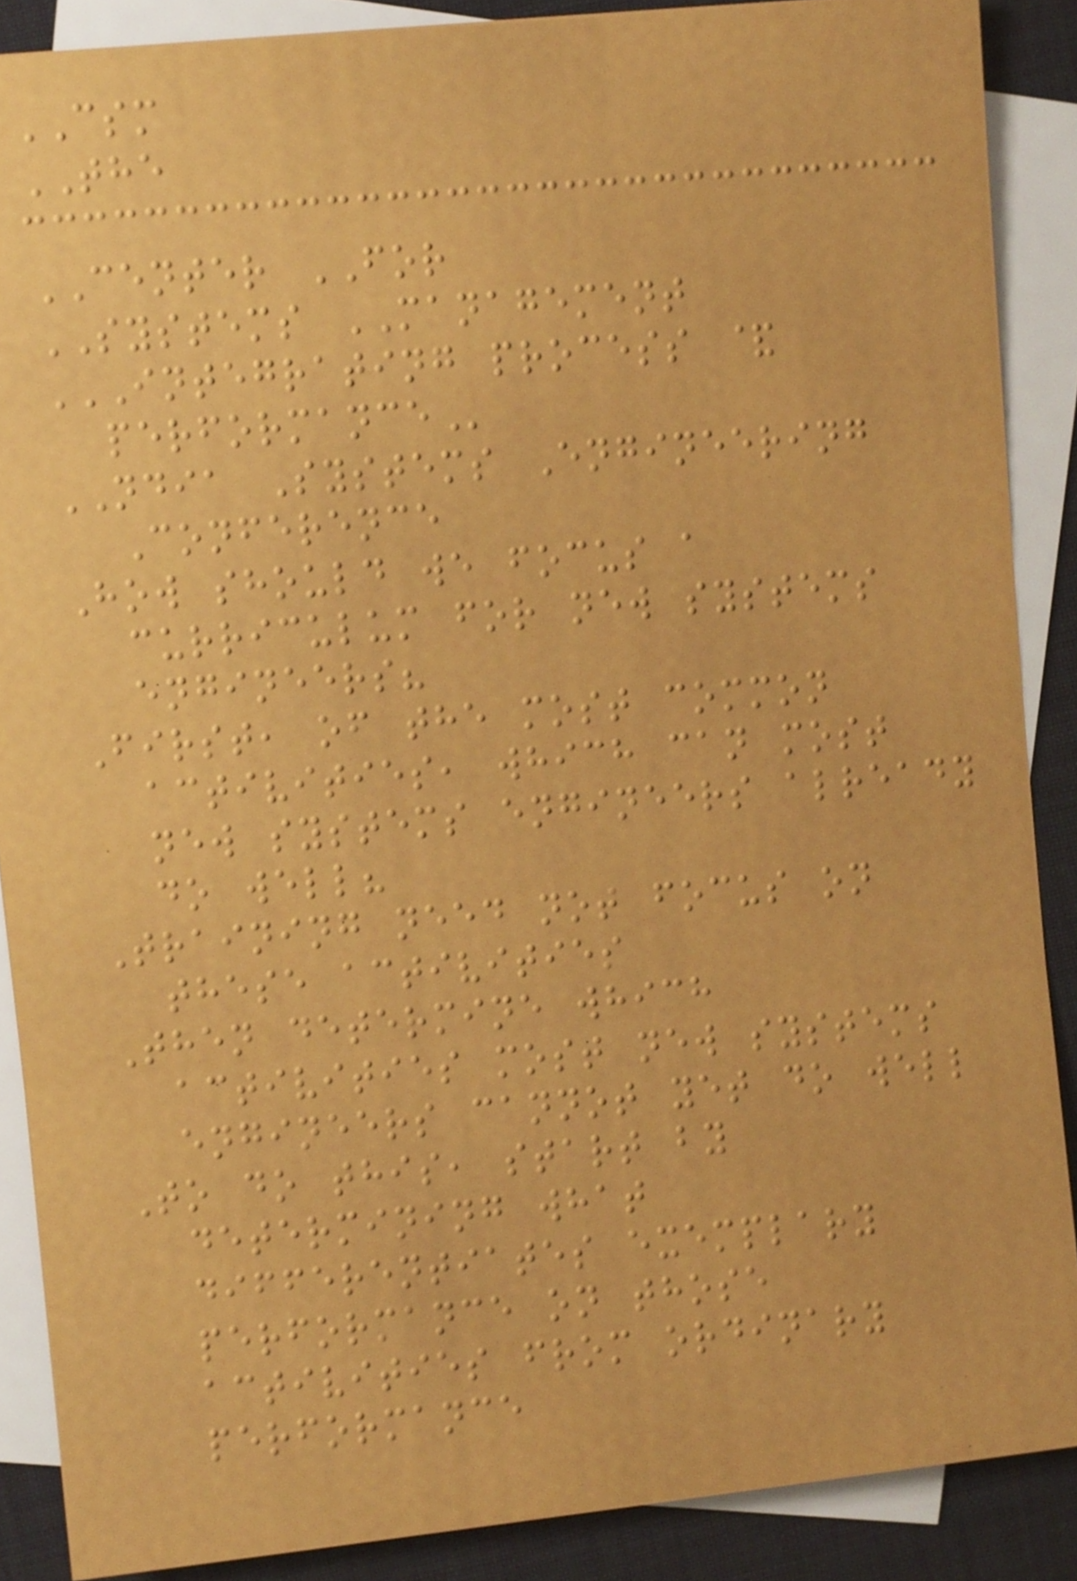CSM
THE
CENTER FOR
SYSTEMS MANAGEMENT
INTEGRATING PROCESS &
PERFORMANCE
NDIA Systems Engineering
Conference
How should we focus a
curriculum for new systems
engineers?
First, of the most common
activities, which can most
new systems engineers already
do well?
Training need not focus on
these activities
Then determine which
activities most new systems
engineers cannot yet do well
To do this, start by
determining what
differentiates exemplary
performance on those
activities from ordinary
performance
